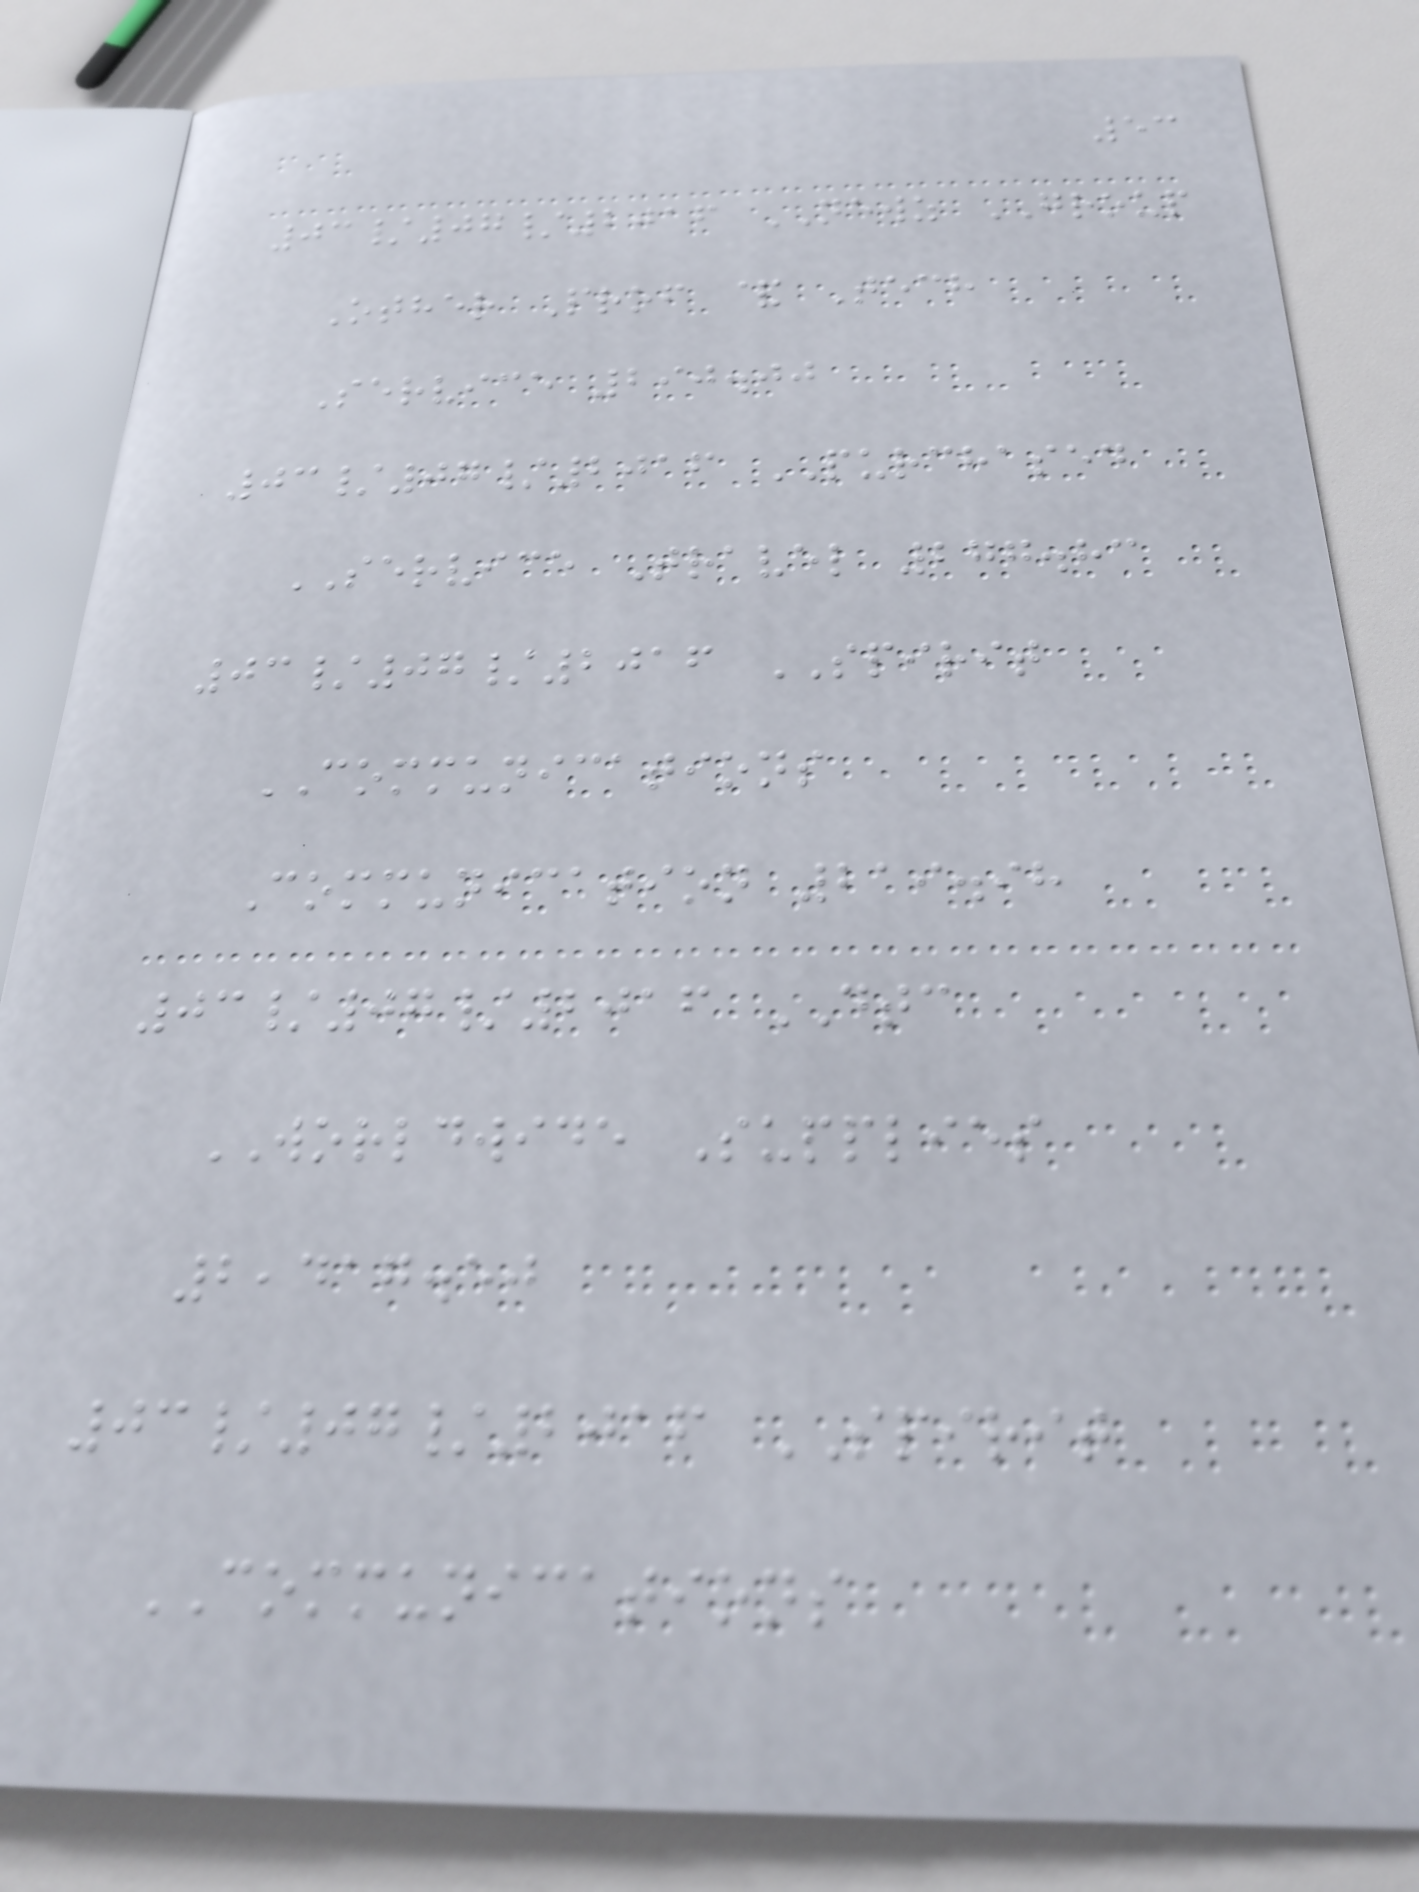53
03/07/2016 NEWZ GROUP
Other Prof & Tech
Service 290.00
03/07/2016 PURCHASED
SERVICE Travel 277.83
03/07/2016 SPIRIT
COMMUNICATIONS
Communication 219.98
03/07/2016 DTC
WORLDWIDE Supplies
2,417.50
03/07/2016 SPIRIT
COMMUNICATIONS
